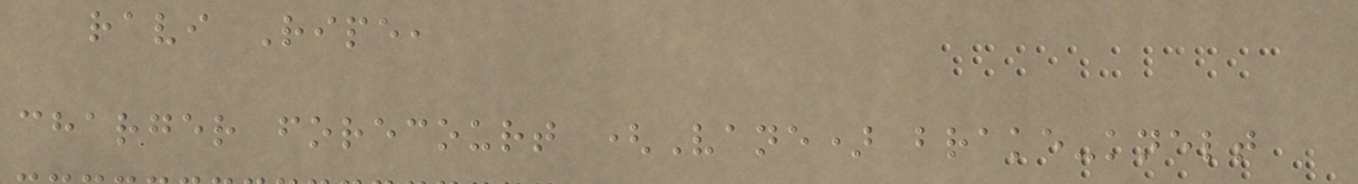ravi Ripe,
charger forecourt (Vane) brake-knelt
